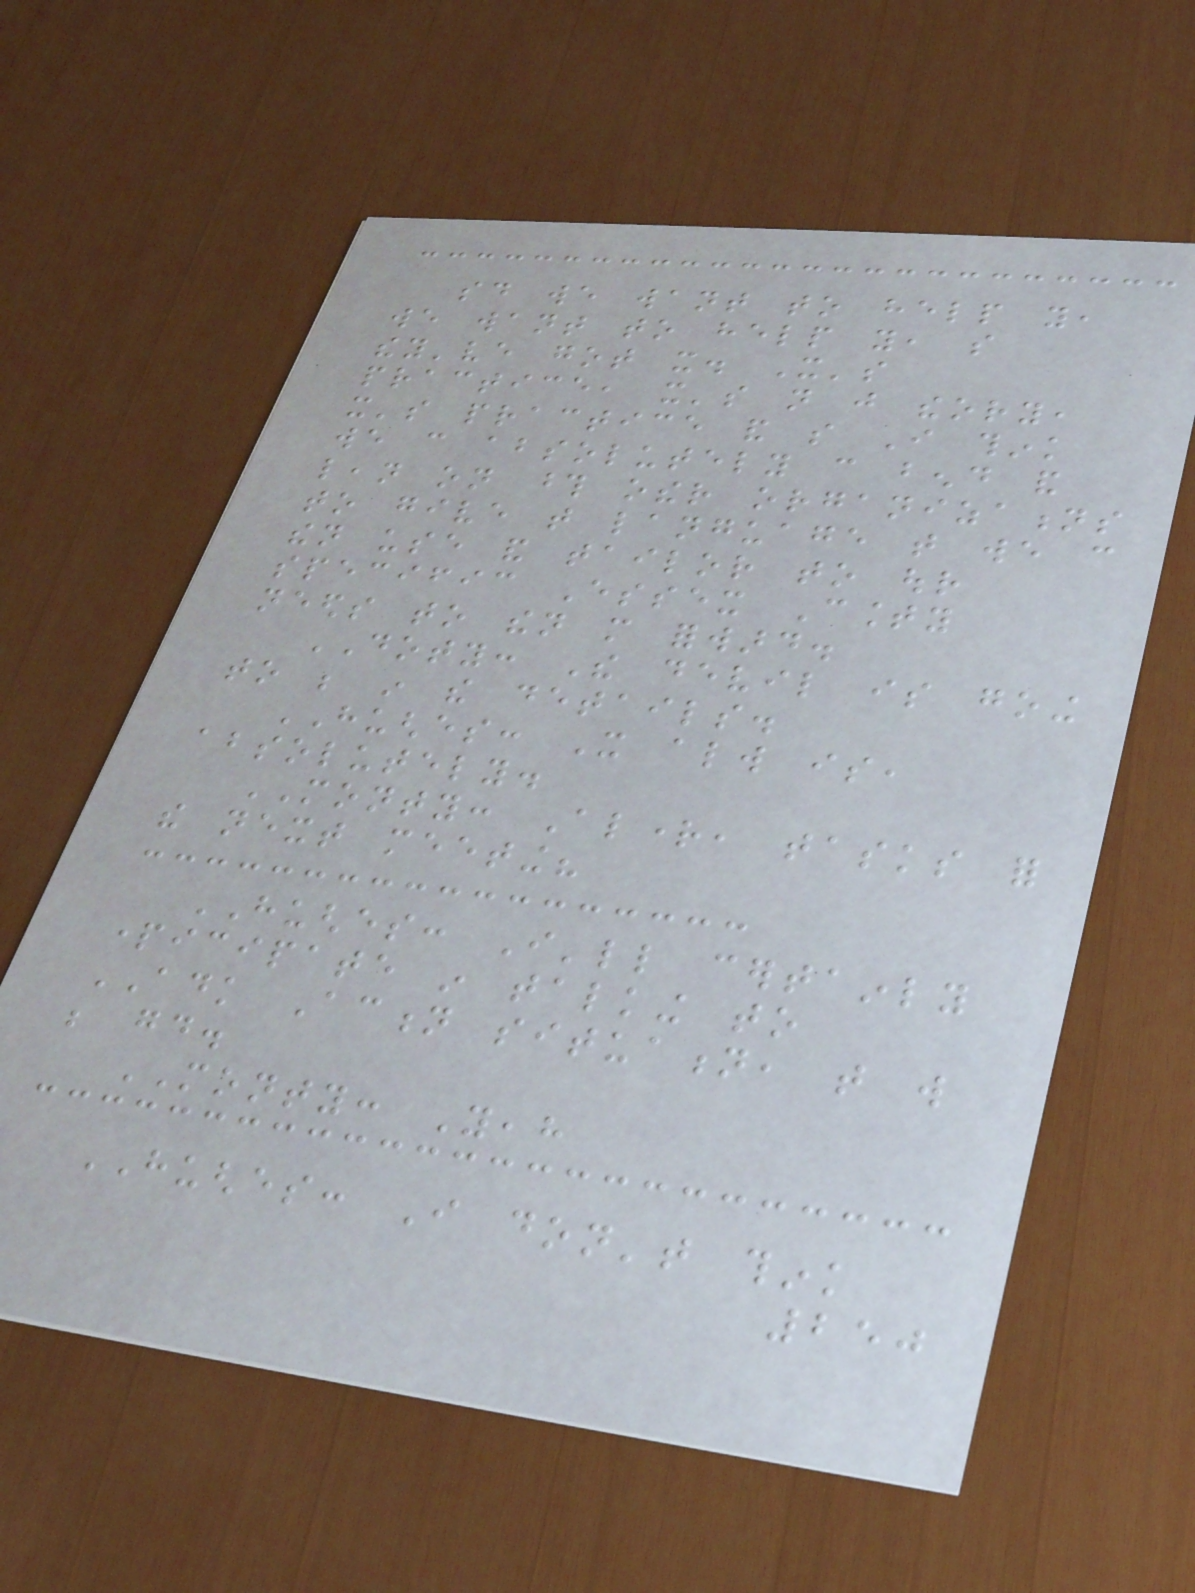said we want to help you,
we want to help you, so
they've got it. It's
practice, it's not just theory,
it's practice and so I think
we can absolutely can bend and
lean on those other organizations
to give that language that we can
then use and tailor to our
specific Essex County
needs to then more forward.
DOTY: The devil is going
to be in the details.
HUGHES: It always is,
absolutely.
MONTY: Alright, tasks for
the next meeting?
HUGHES: I'll certainly
participate in talking to
ADK Action situation, that will
be good.
MONTY: Yeah
HUGHES: I don't think
250
